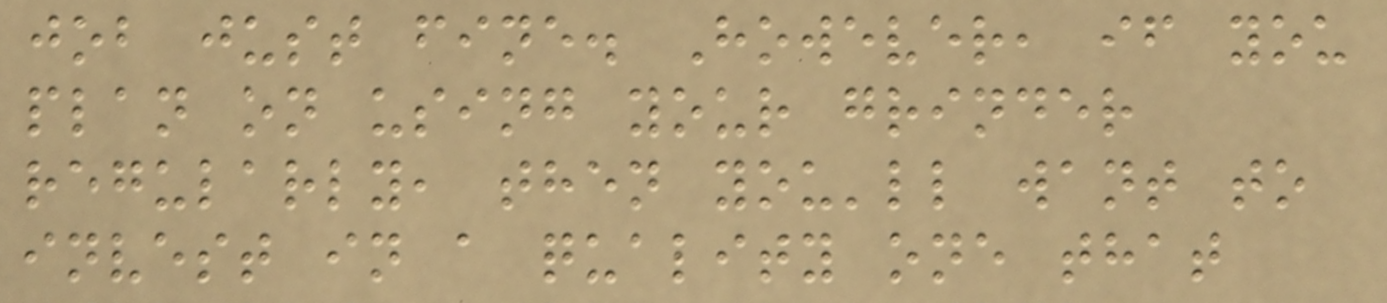job just fine. However, if you
plan on using your grinder
regularly, then you'll want to
invest in a quality one that
